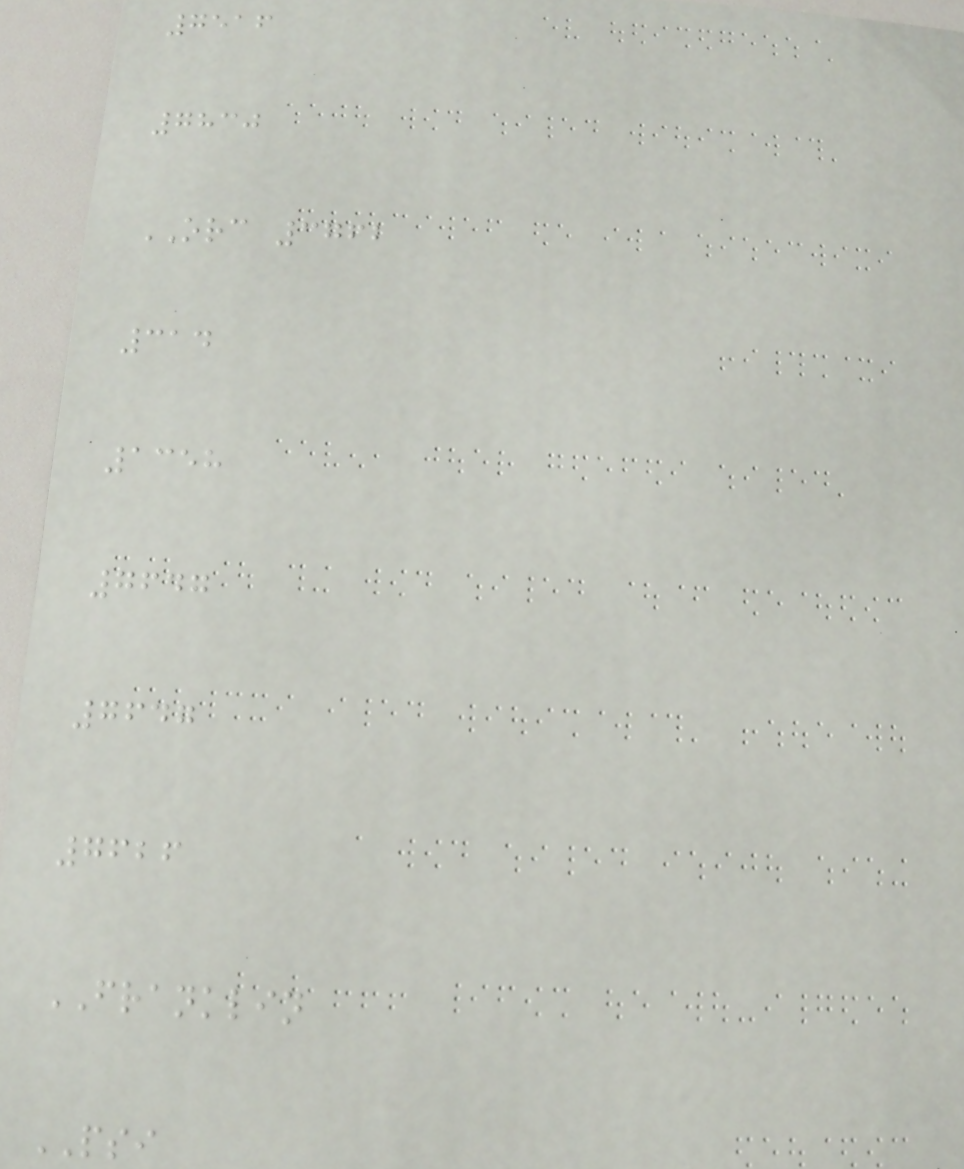7516
7830
ORC 3762
314
1358
7647
7647
7626
FRANKLIN
PSI
